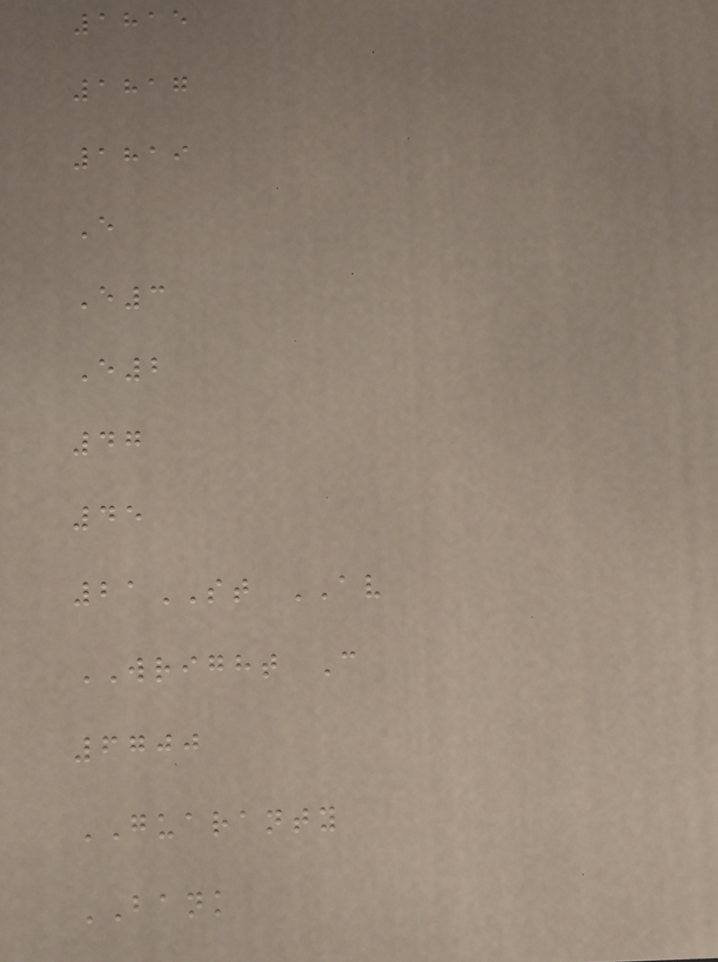1815
1817
1819
E
E3
E2
47
45
21ST AV
WRIGHT C
6700
GUARANTY
BANK
